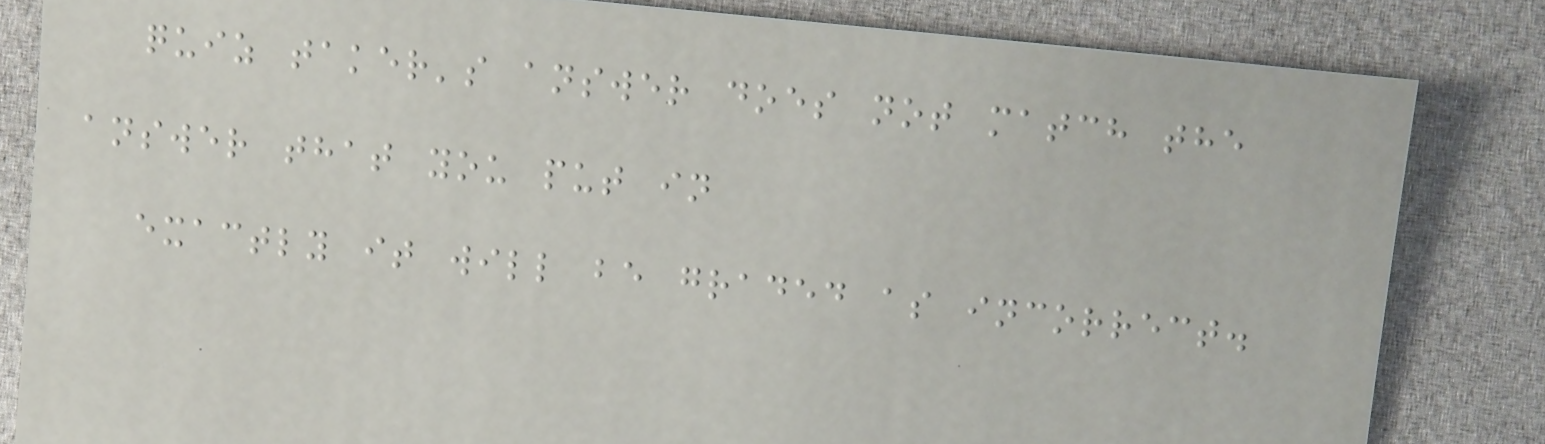quiz taker's answer does not match the
answer that you put in
exactly it will be graded as incorrect.
